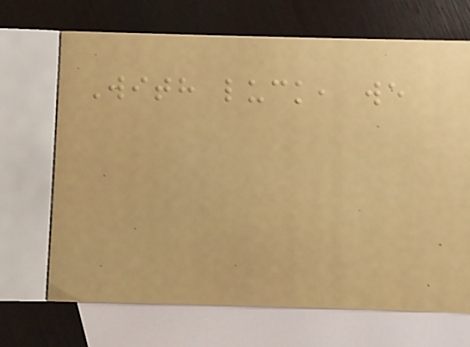With luck, we
